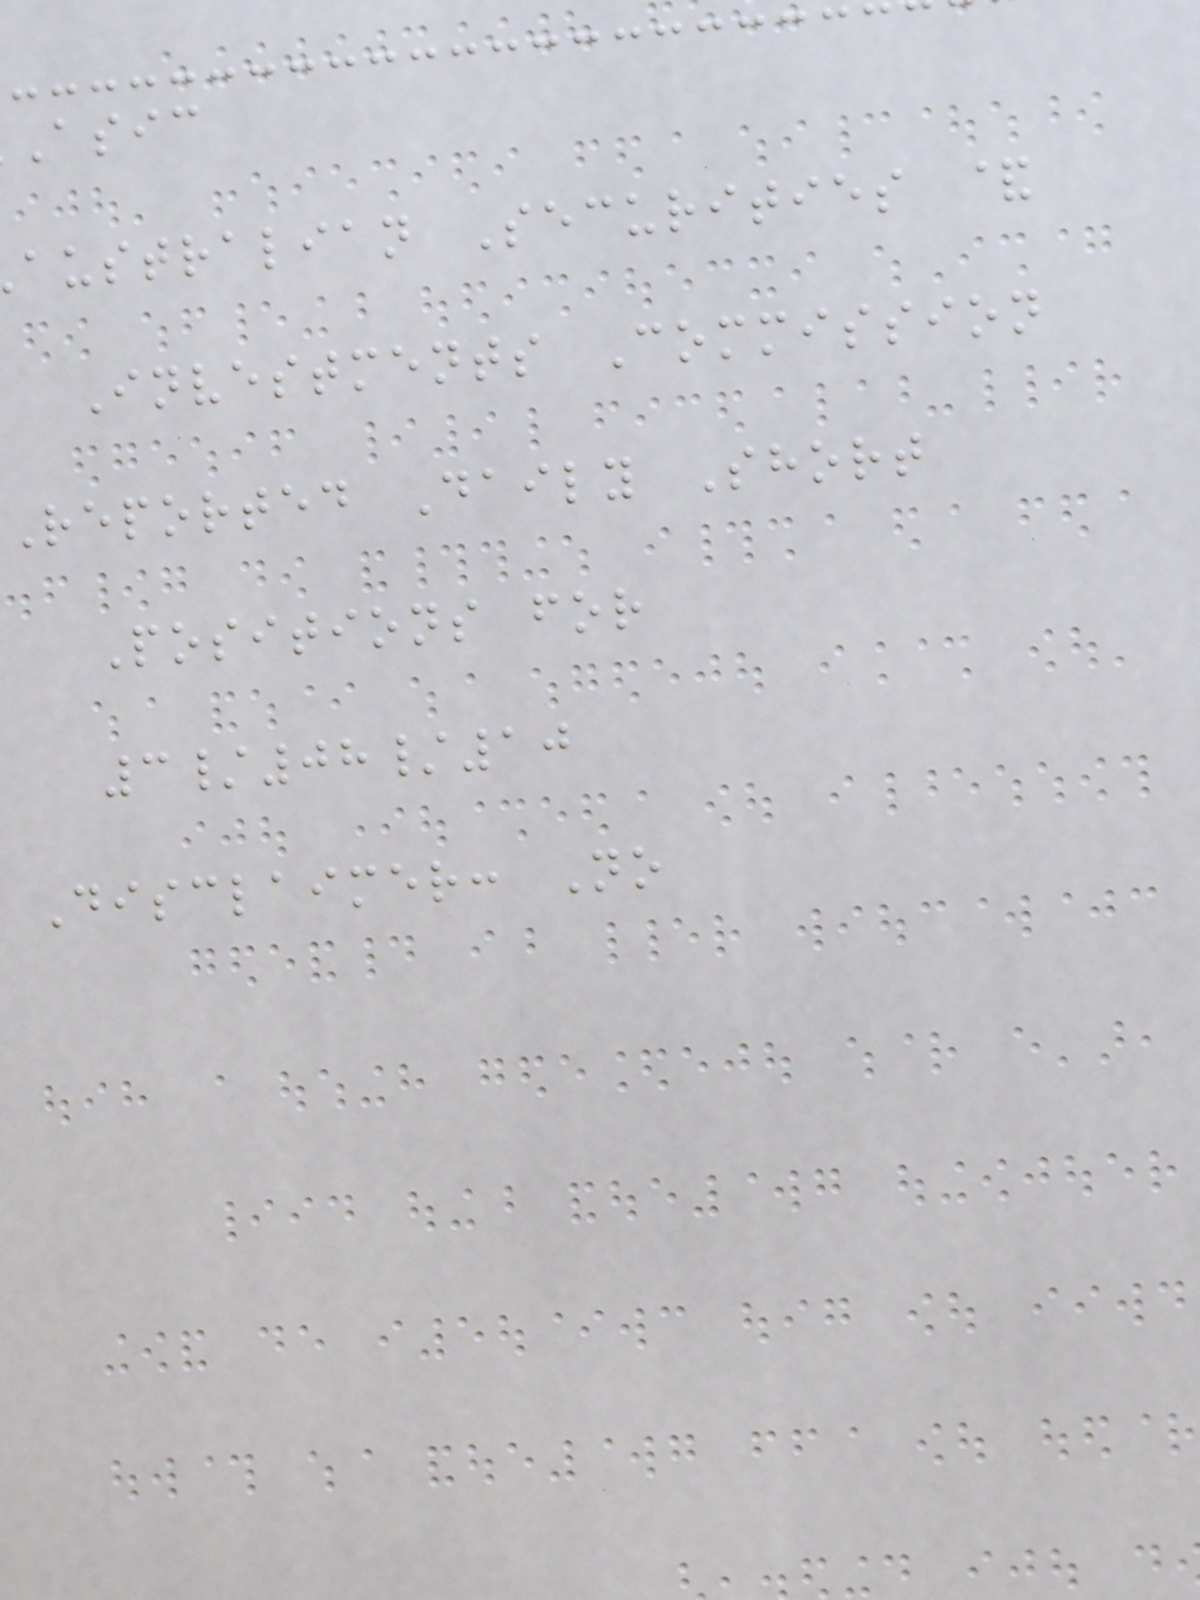asic
australian Securities &
Investments Commission
Reported Daily Short
Positions for
3/08/10
Disclaimer: No
